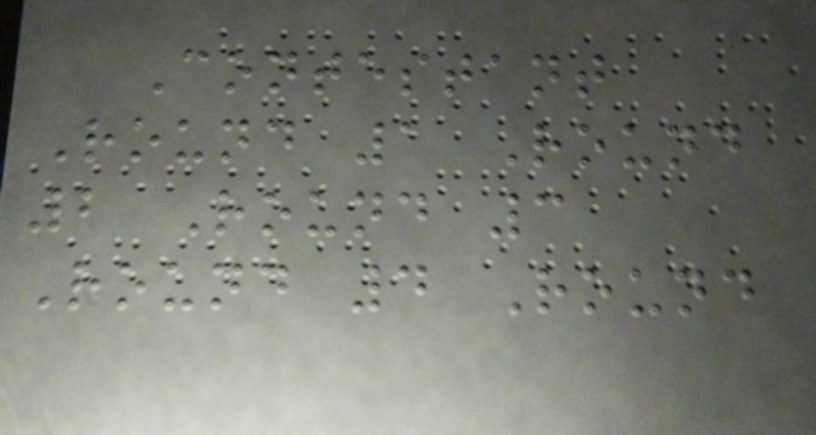Contestant
Round 1 Round
2 Round 3
Round 4 Round
